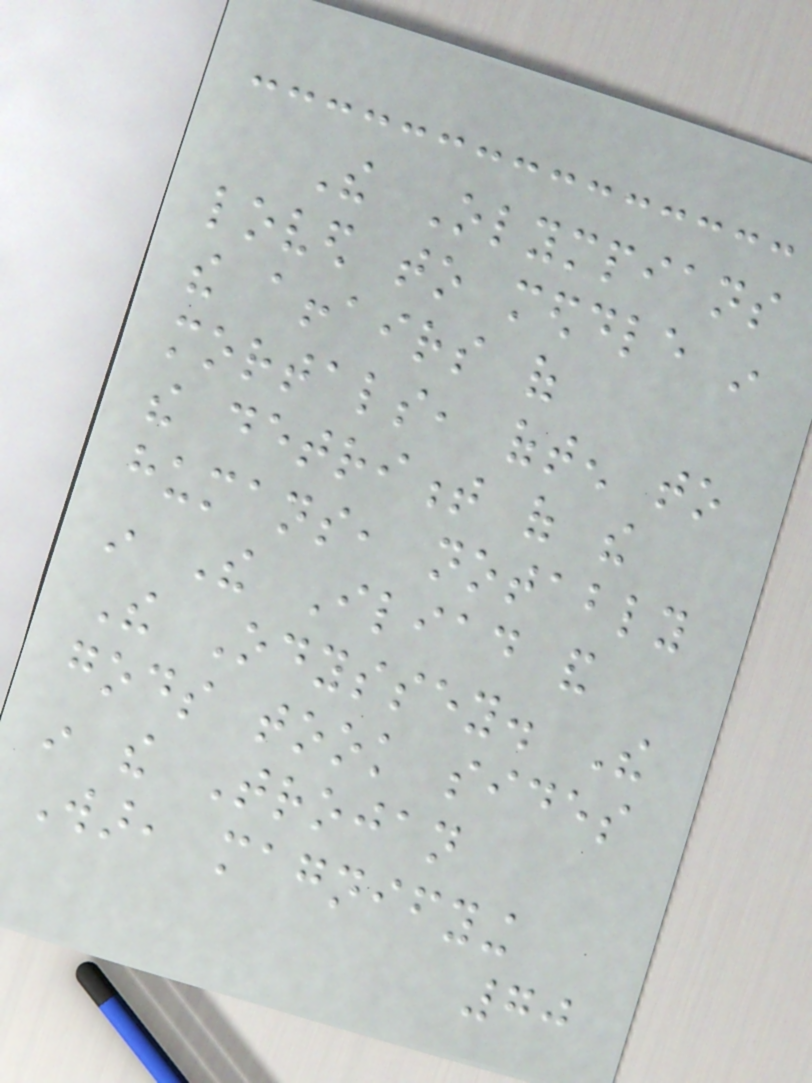The Olympians
loved to meddle in
the affairs of
mortals, often to
the detriment of the
humans, notably
in The Iliad and
The Odyssey. The
gods took sides
in the Trojan
War, magnifying
70
